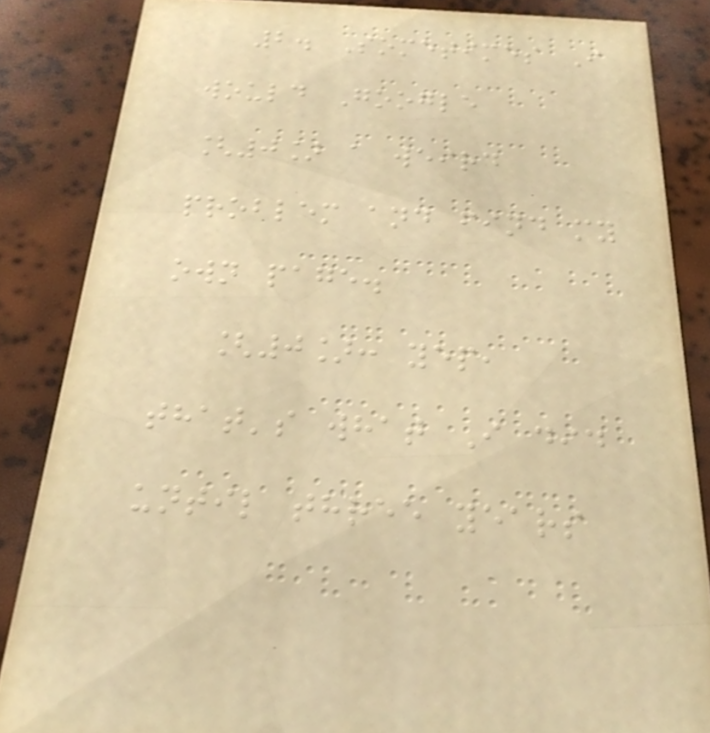2. Sometimes I
would Google
[0] a weird
problem and find my
own page.
[0]: yep,
that's what I did
until three years
